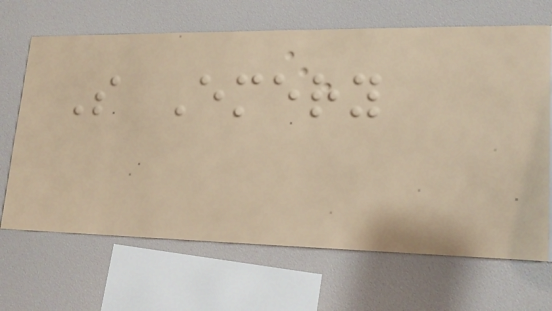S Emery
